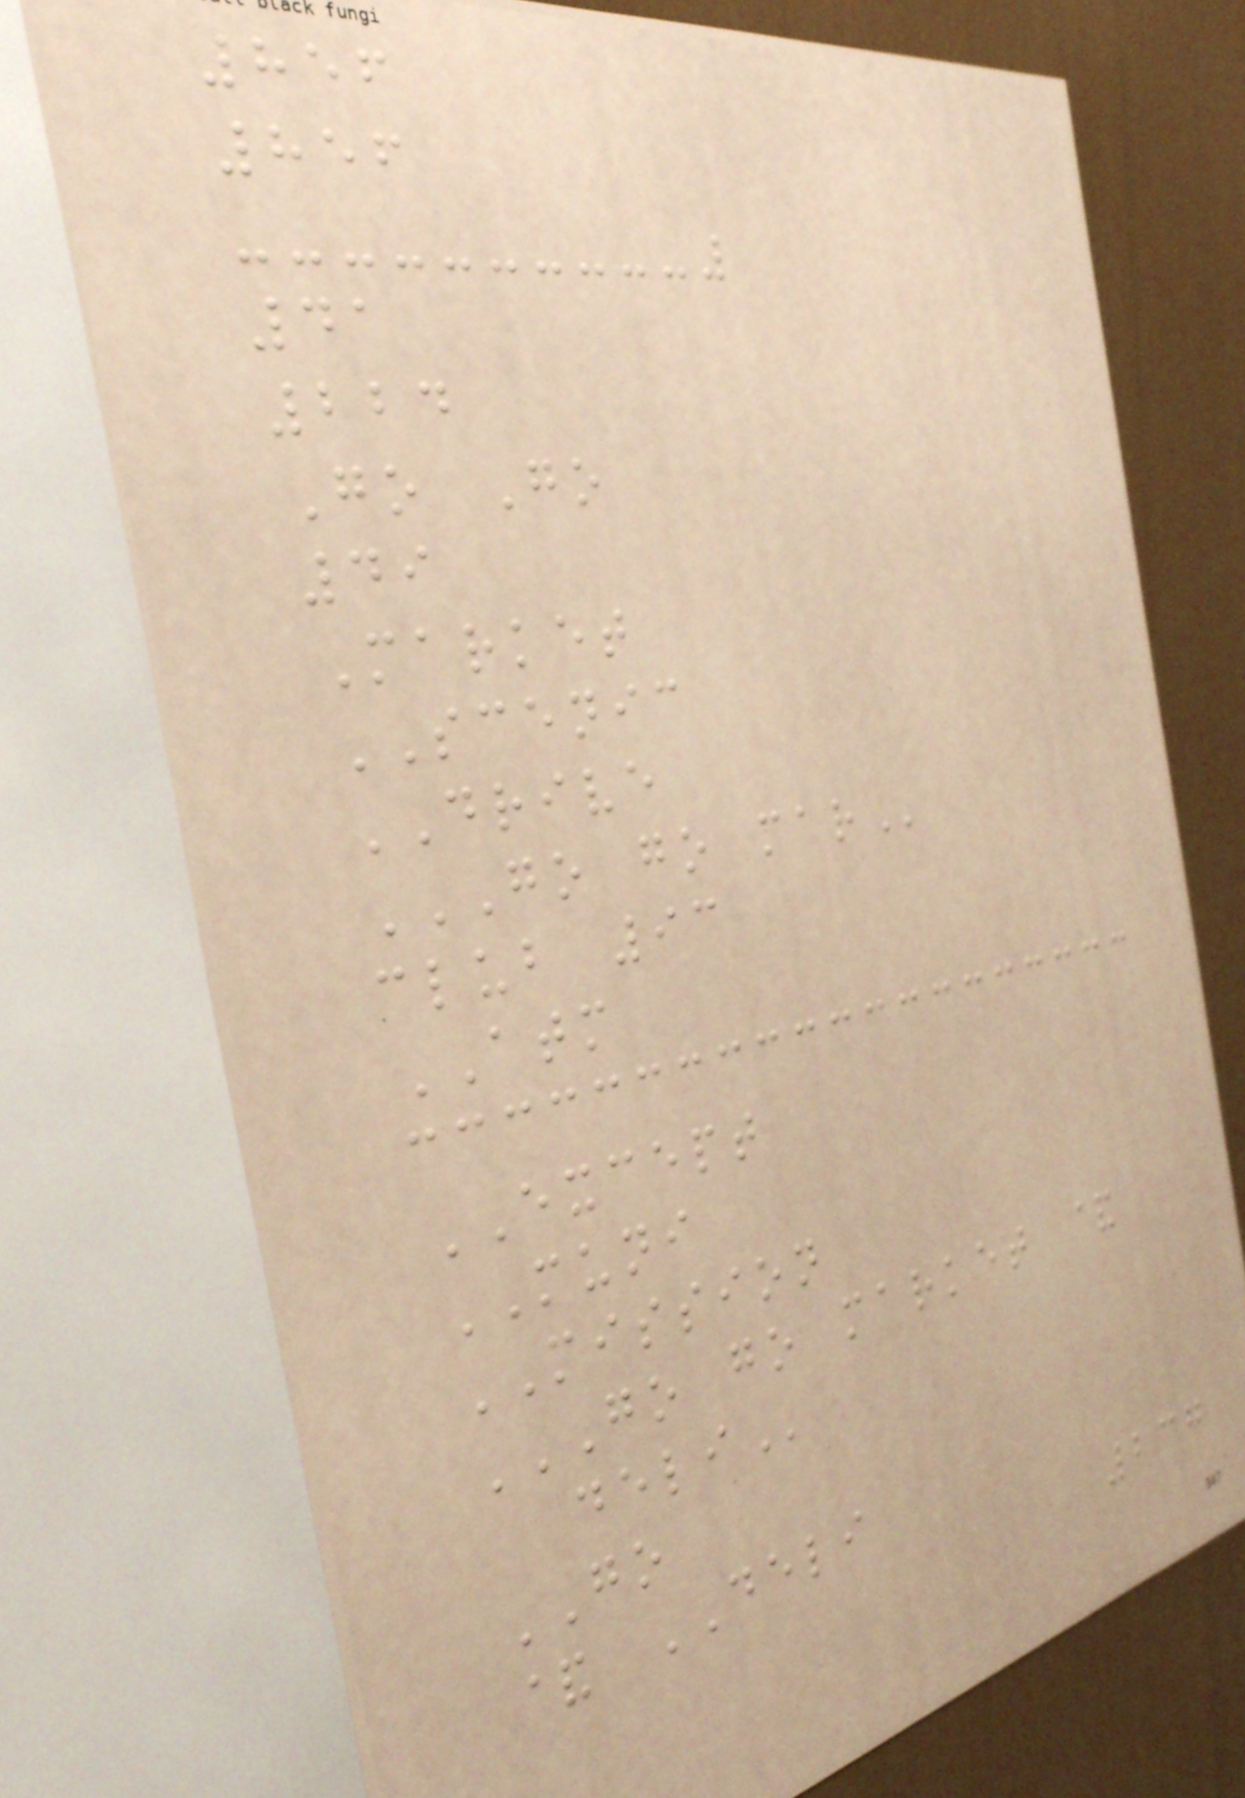856
856
41
224
Go Go
49
Market
SCENIC
DRIVE
GO GO MAR
club 93
ATM
EXCEPT
MUNI
MISSION
GO GO MARKET &
DELI
GO
& DELI
237
